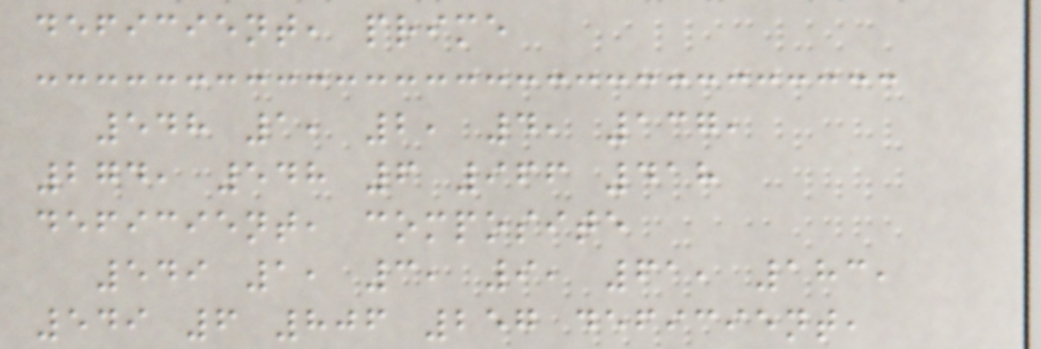deficient, prime
548 1, 2, 4, 137,
274, 548 6 966 418
deficient, composite
549 1, 3, 9, 61, 183,
549 6 806 257 deficient,
